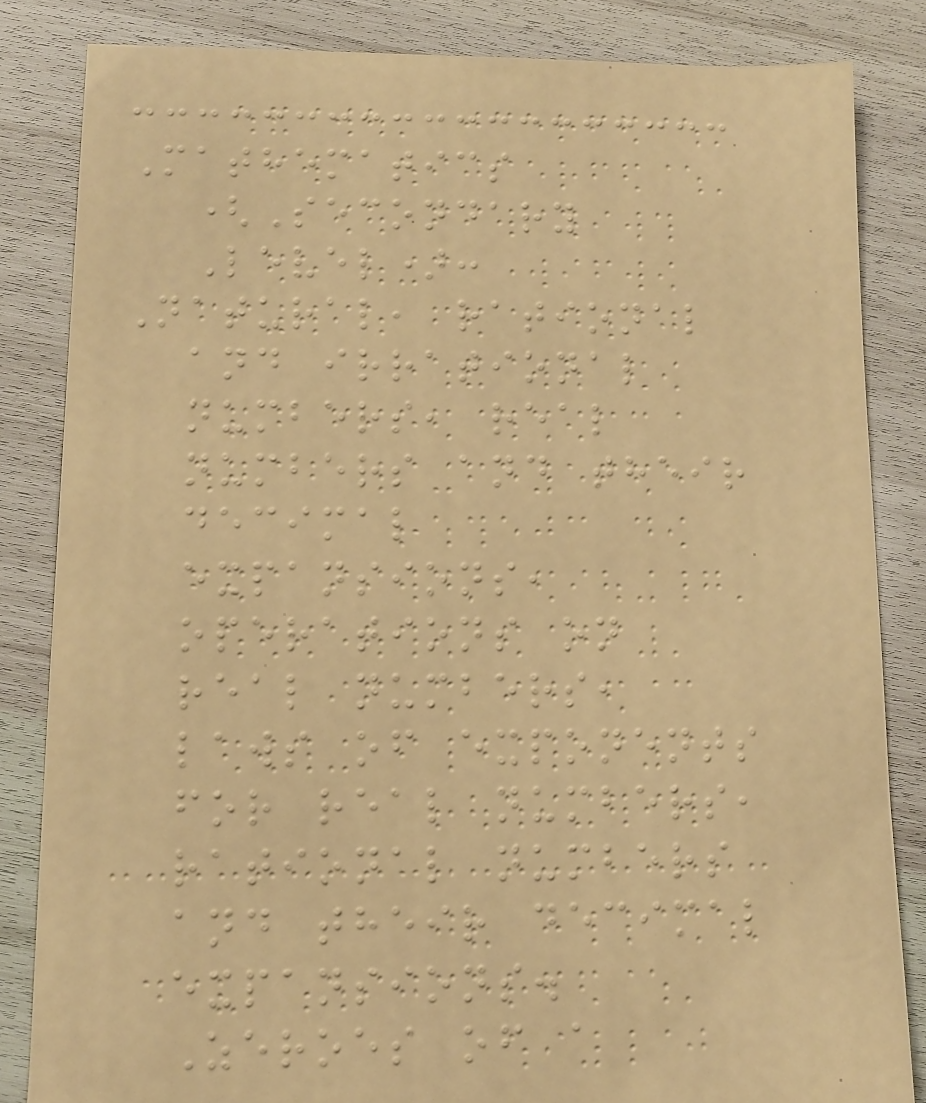Mathematics
(Secondary
Level):
Natural, rational
and irrational
numbers, real
numbers and their
decimal
expansions,
operations on
real numbers,
laws of exponents
for real numbers,
rational numbers
and their decimal
expansions.
Zeroes of a
